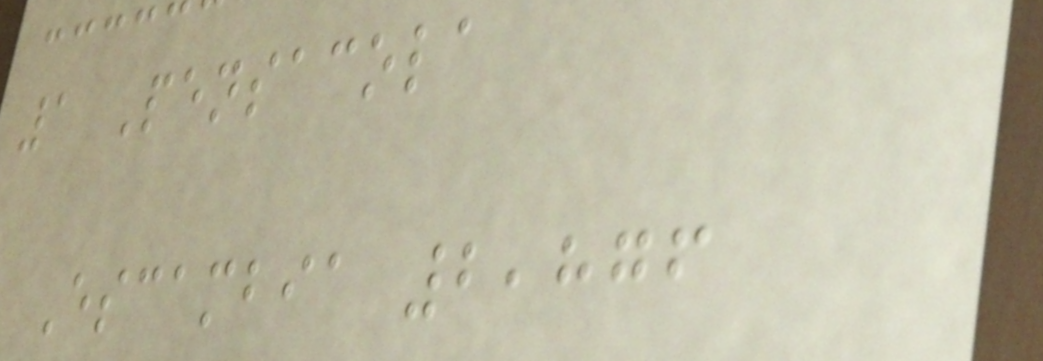1 Pensacola
Escambia 2,876
